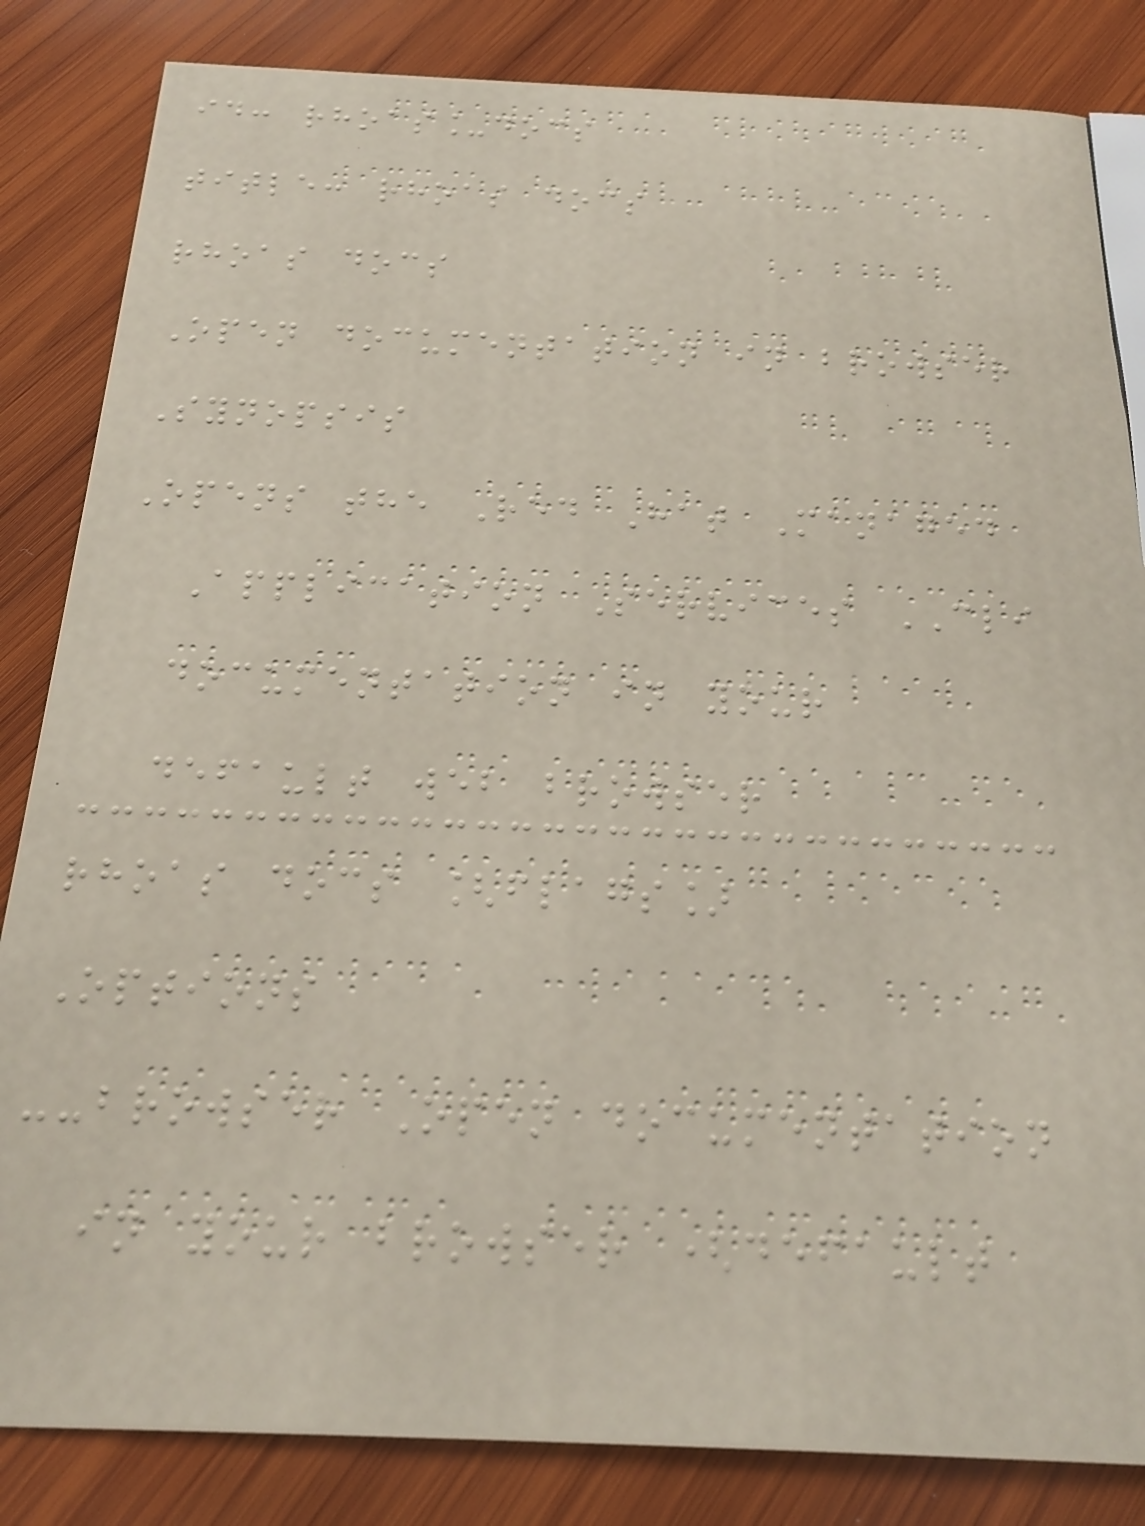id: rhoas_docs
title: rhoas docs
rhoas docs
Open documentation in browser
Synopsis
Opens the Red Hat Managed
Application Services CLI
documentation in your
default web browser
rhoas docs [flags]
Options
--browser Open documentation
in your browser (default
